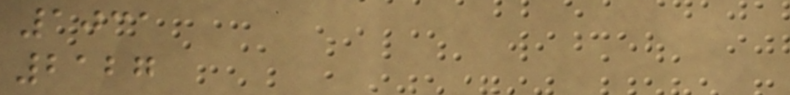1031
2127
